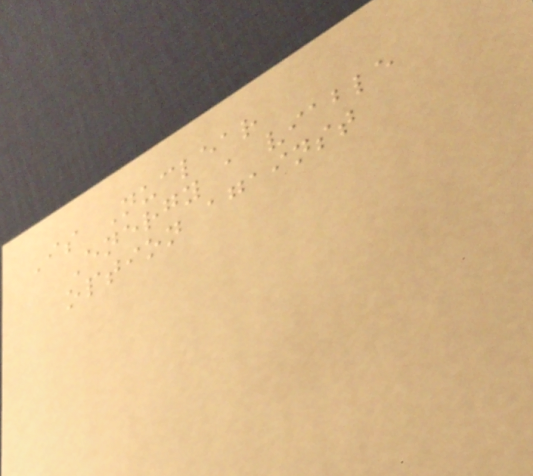Is Nuclear
Energy a viable
option against
